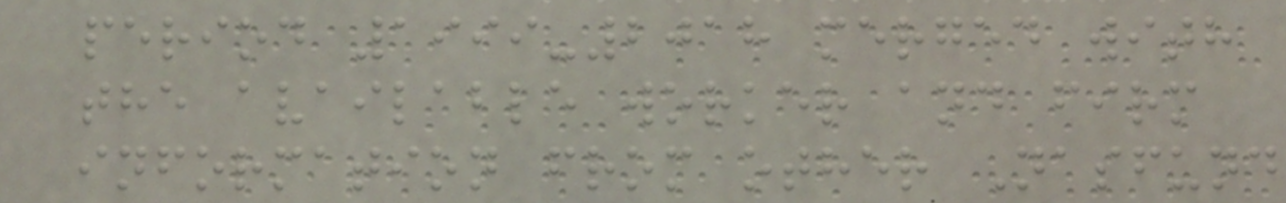period 1999-2018 merged with
the available worker and firm
information from other Nasfund
